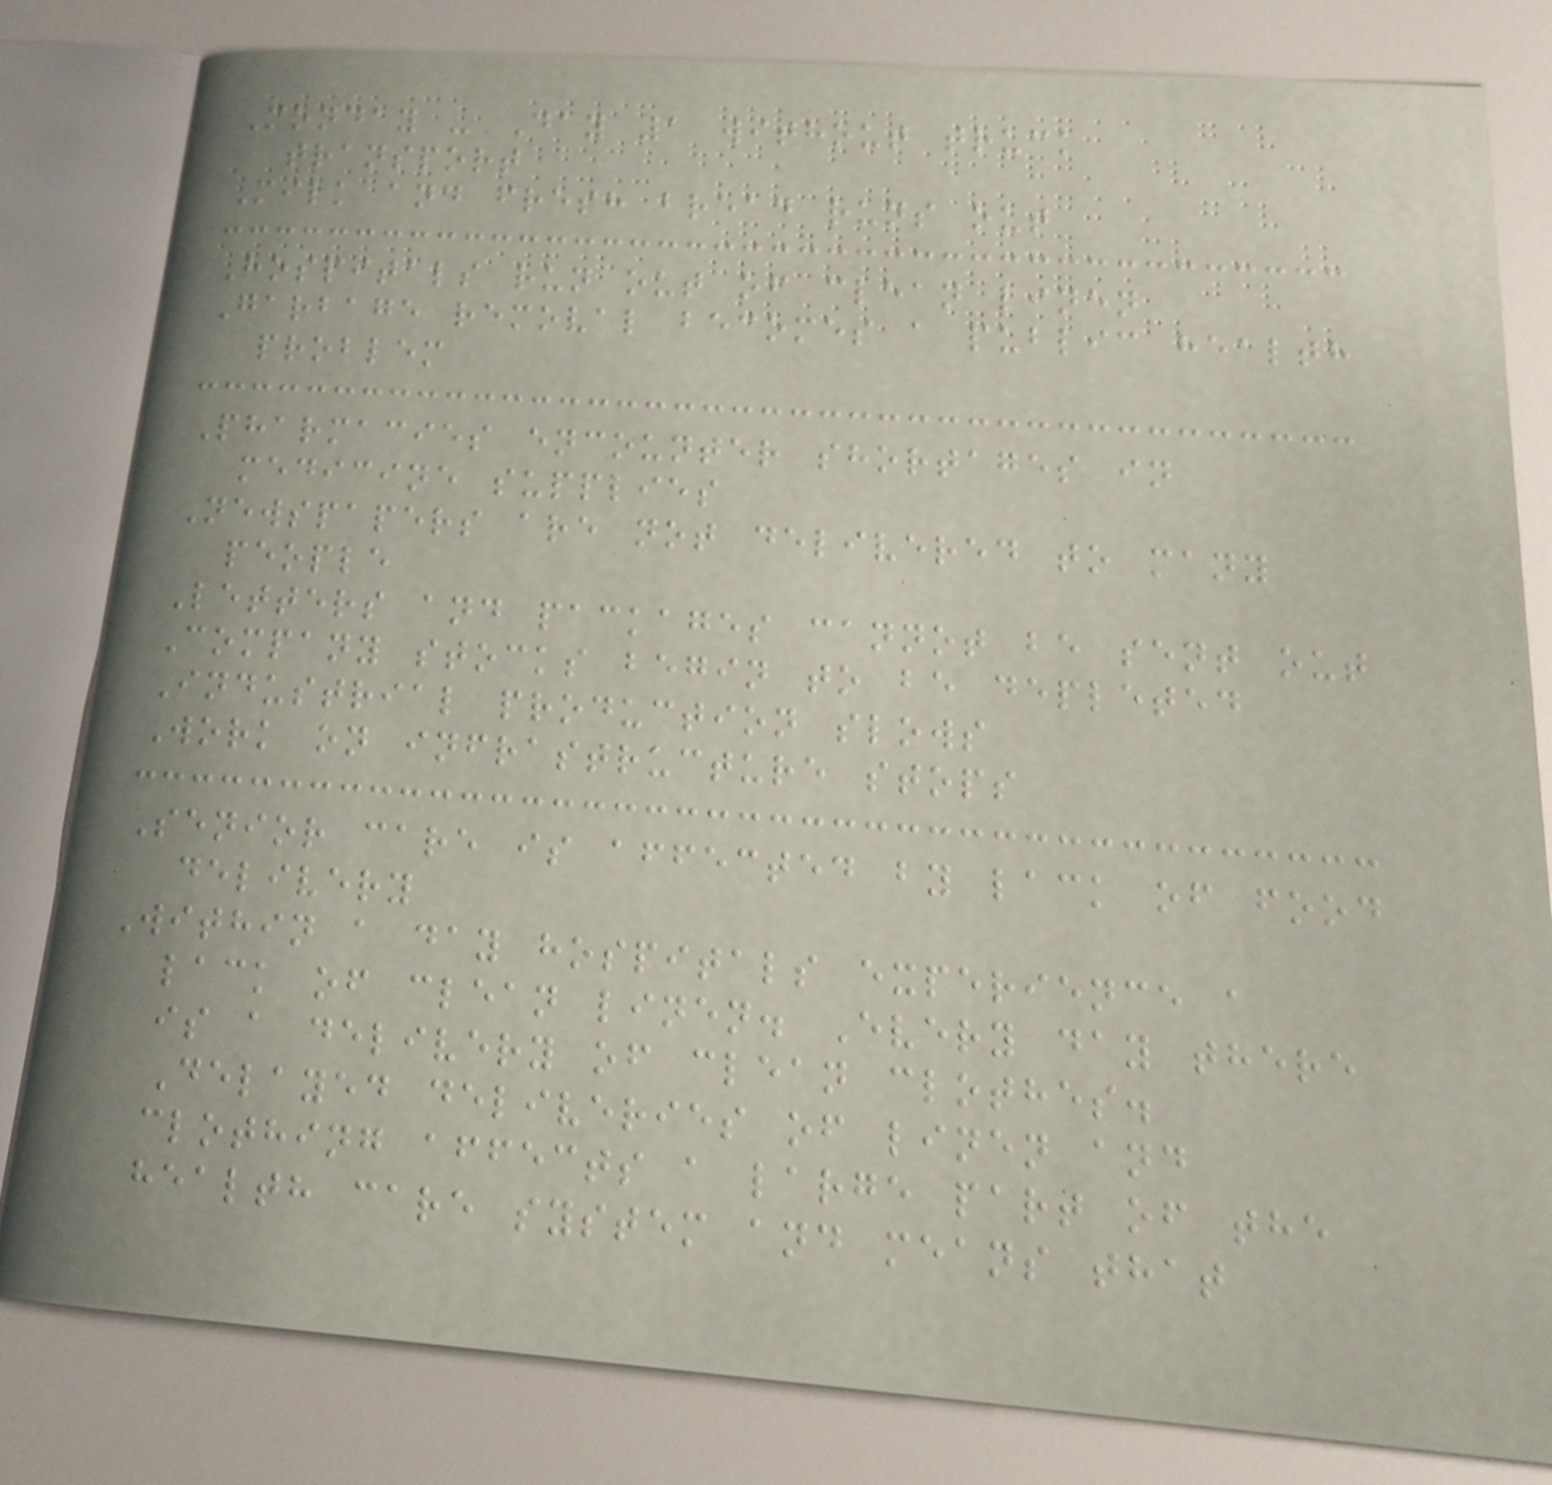Monday - Day 1 without truck
transport
Milk and fresh bread runs out
Hospitals run out of clean linen
Garbage removal becomes a public health
problem
Pharmacies encounter shortages in
medicine supplies
Newspapers are not delivered to many
people
Letters and packages cannot be sent out
Company stocks begin to be depleted
Industrial production slows
Work on infrastructure stops
Senior care is affected by lack of food
delivery
Within a day hospitals experience a
lack of clean linen. Every day there
is a delivery of clean clothes.
Delayed deliveries of linen and
clothing affects a large part of the
health care system and means that
